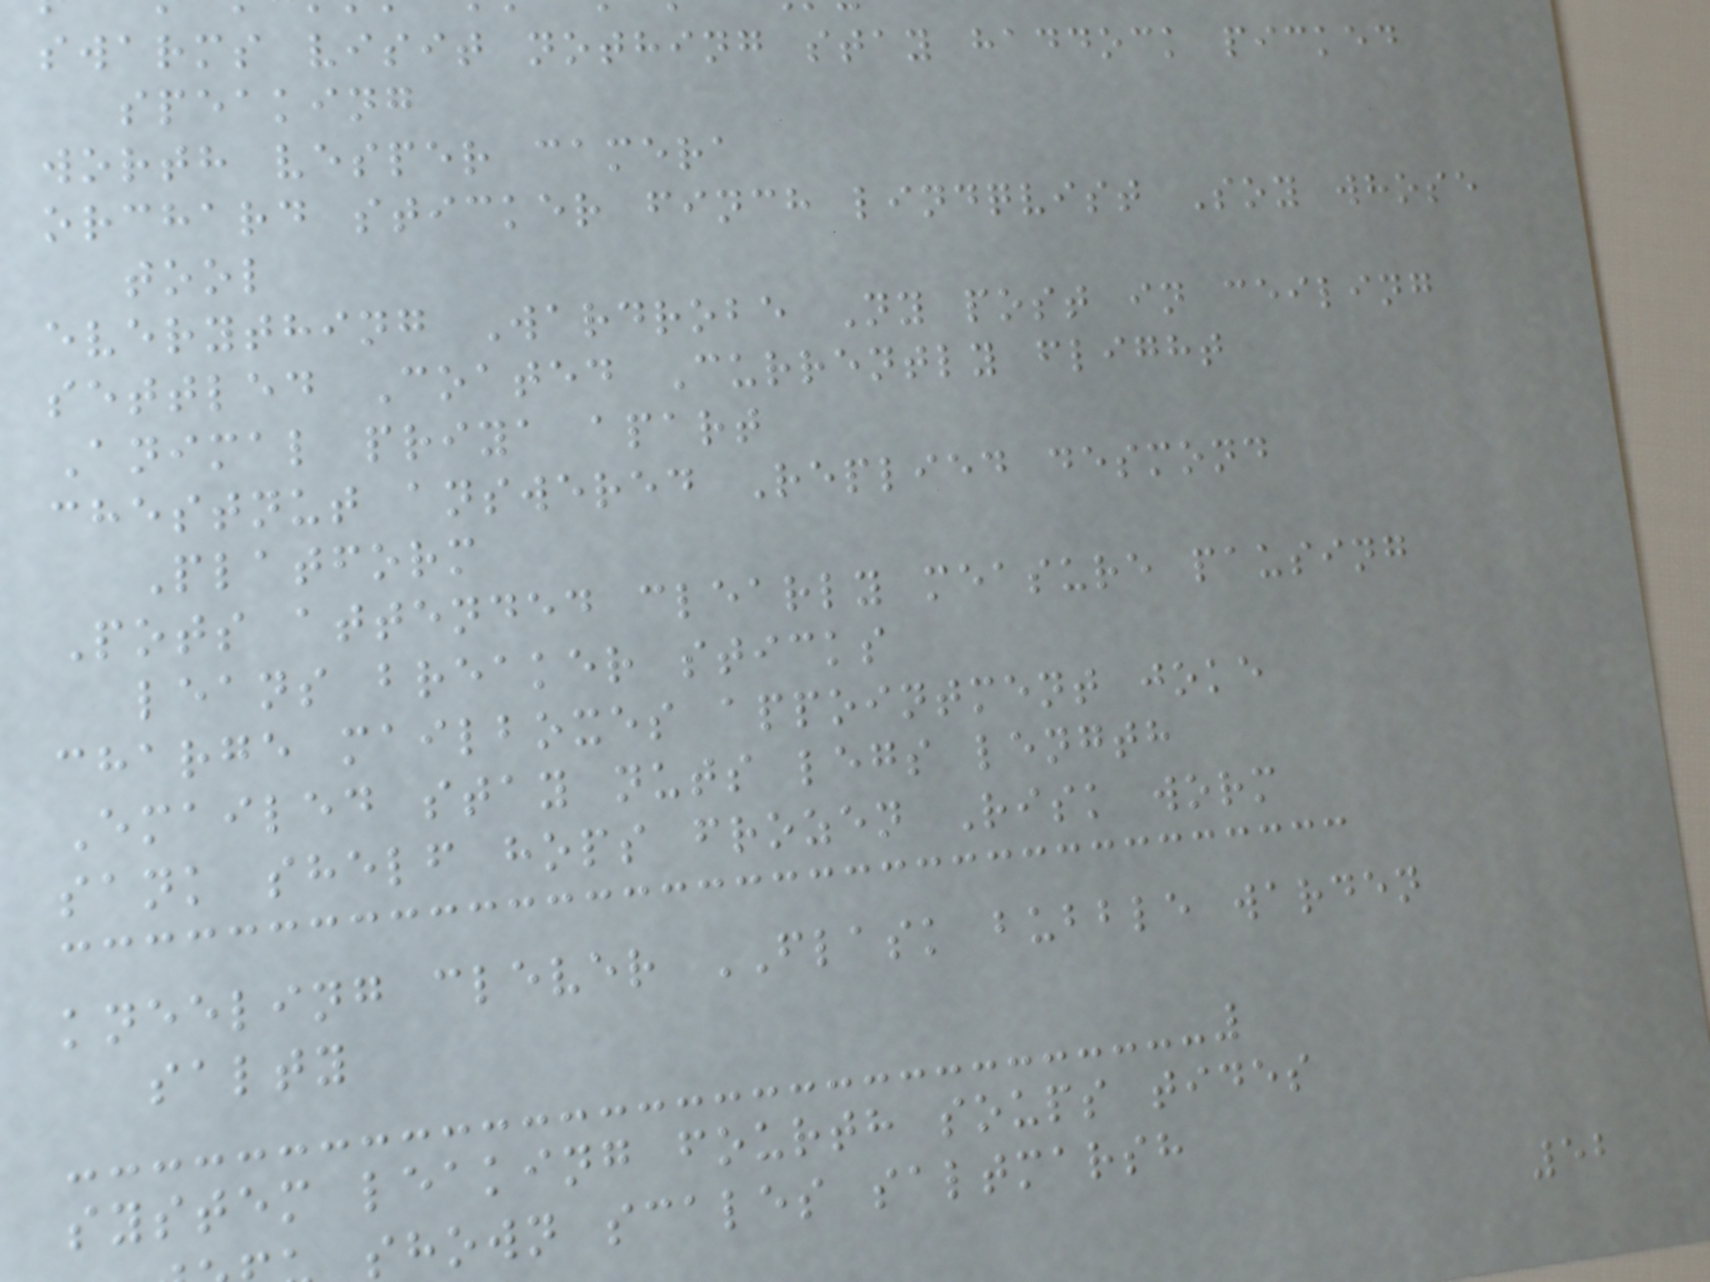swarms visit nothing stay haddock picked
speaking
worth vesper camera
orchard sticker finch lindqvist Soy whose
tool
everything Wardrobe Ny post in ceiling
settled Coated Currently flight
Animal priya apart
chestnut answered Replied desmond
Platform
Pots attended clearly measure pausing
leans breaker sticks
charge mailboxes appointment joke
Emailed stay nuts legs length
sank shelf hops frozen Risk worm
kneeling clever FLASK bubble warden
salty
system leaking fourth soups tides
shown scales saltmarsh
52
